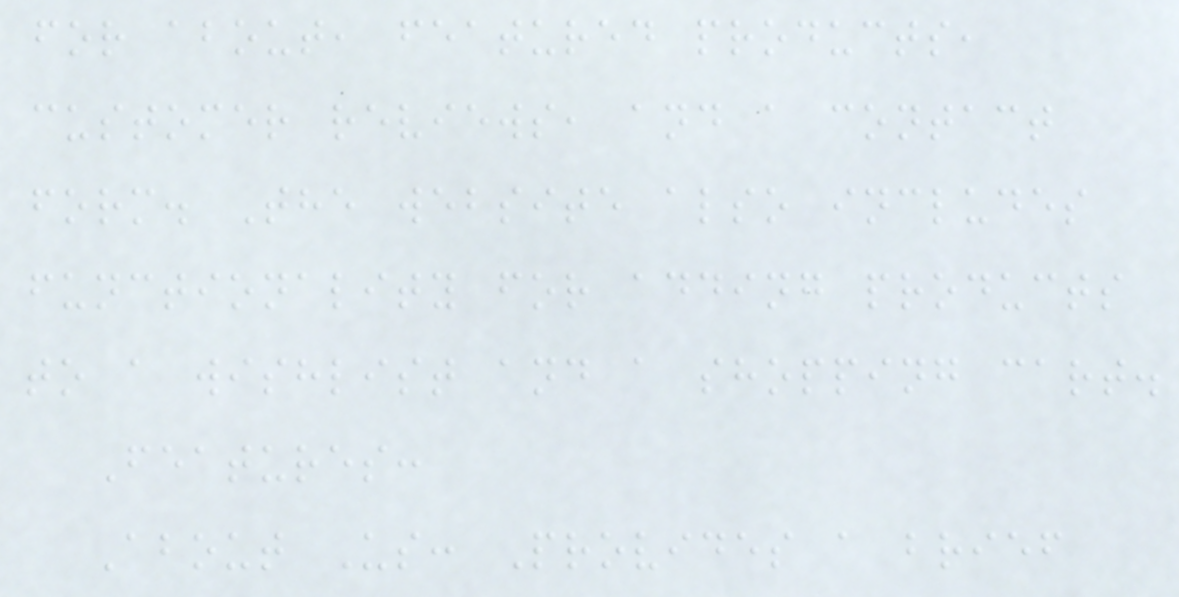for about, featured products,
customer reviews, and a contact
form. The website also includes
functionality for adding products
to a wishlist and a shopping cart.
Features:
About Us: Provides a brief
